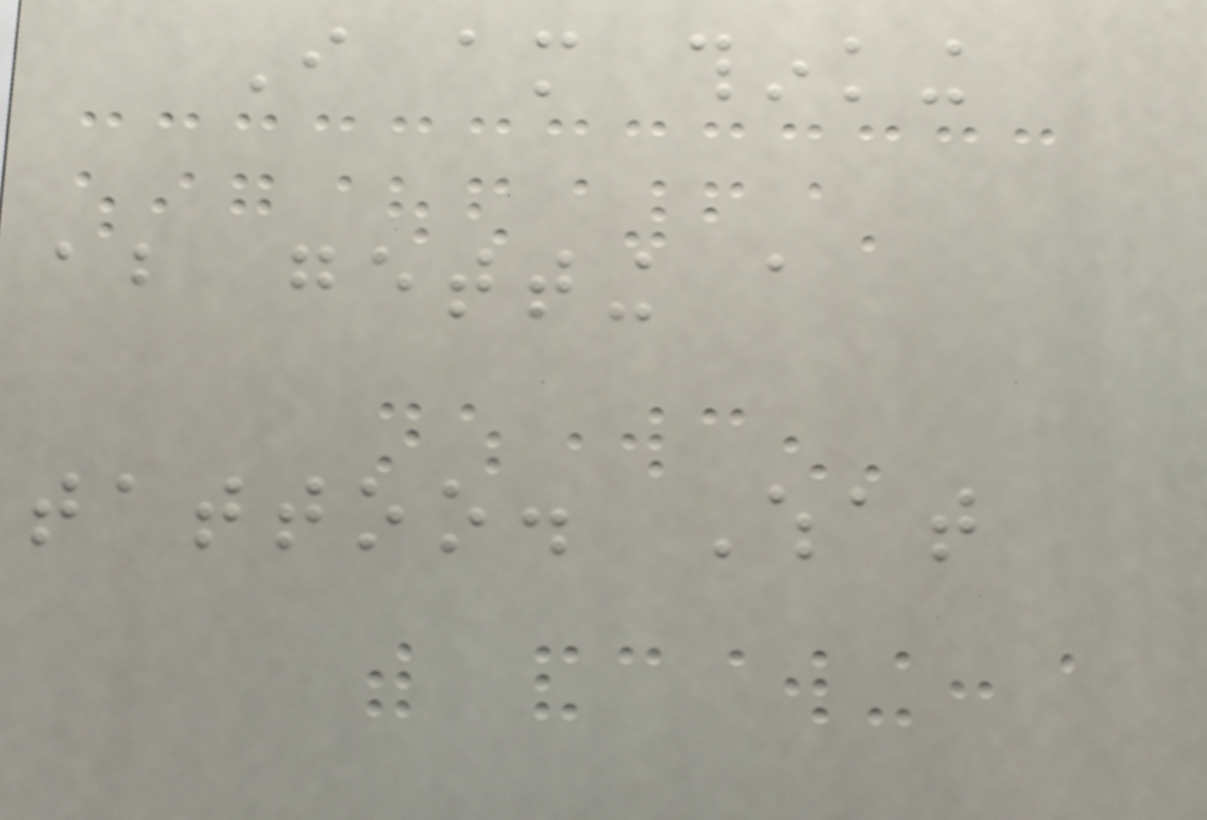I am thinking
about getting a
tattoo. What
